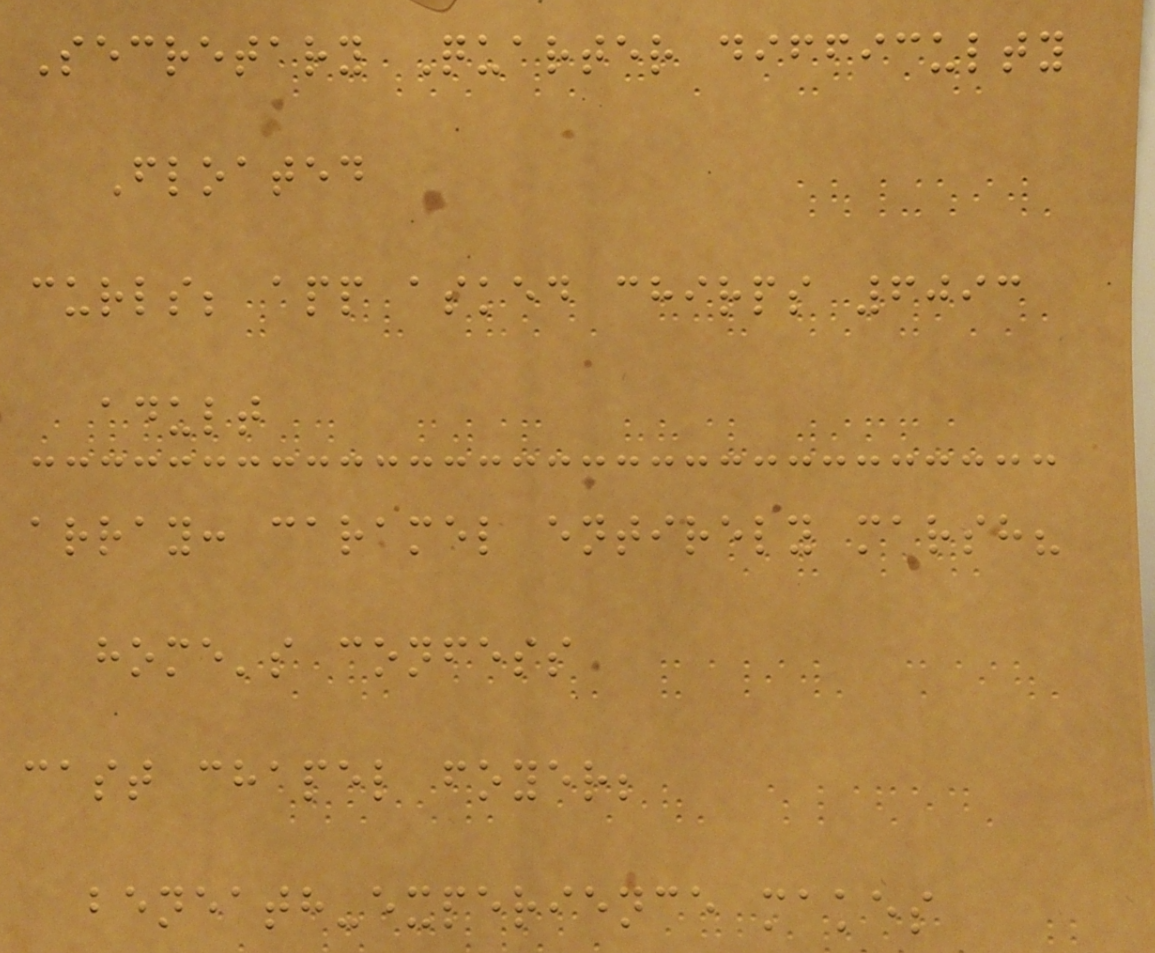Secretary Quarter difficulty
Floated
curls; app asked chirps 6093
adult
array: caramel entirely marsh?
home's confess
cast chapel foyer;
beneath-experience makes
